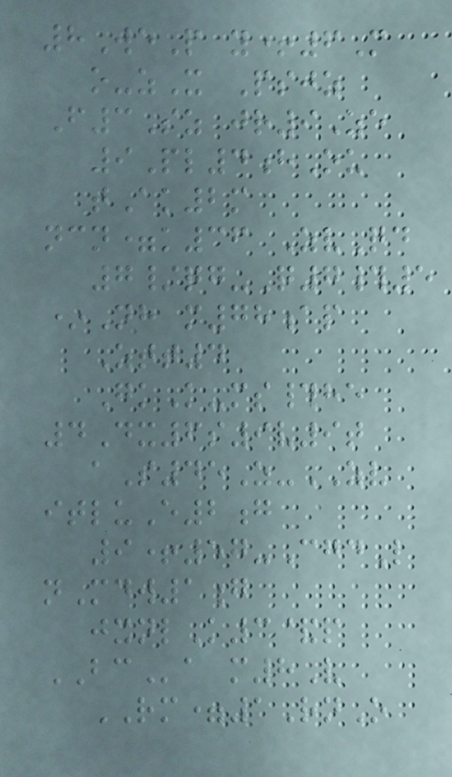8WeP y+6M
o-zX Psjz
F3Sz jr9Ze
9Pl4hOu
tAk2m
ncn=k36 ZvQd
7/qg-Q7#5
*Nh m78ap
Ztt4
GkK-ms#he
4Dx6s9v9t
aS45Z-ZV
itluE2g
9+57-CgdL
nMdw1g
jxnlK3&p
BCa m8V
RM=1RnO
